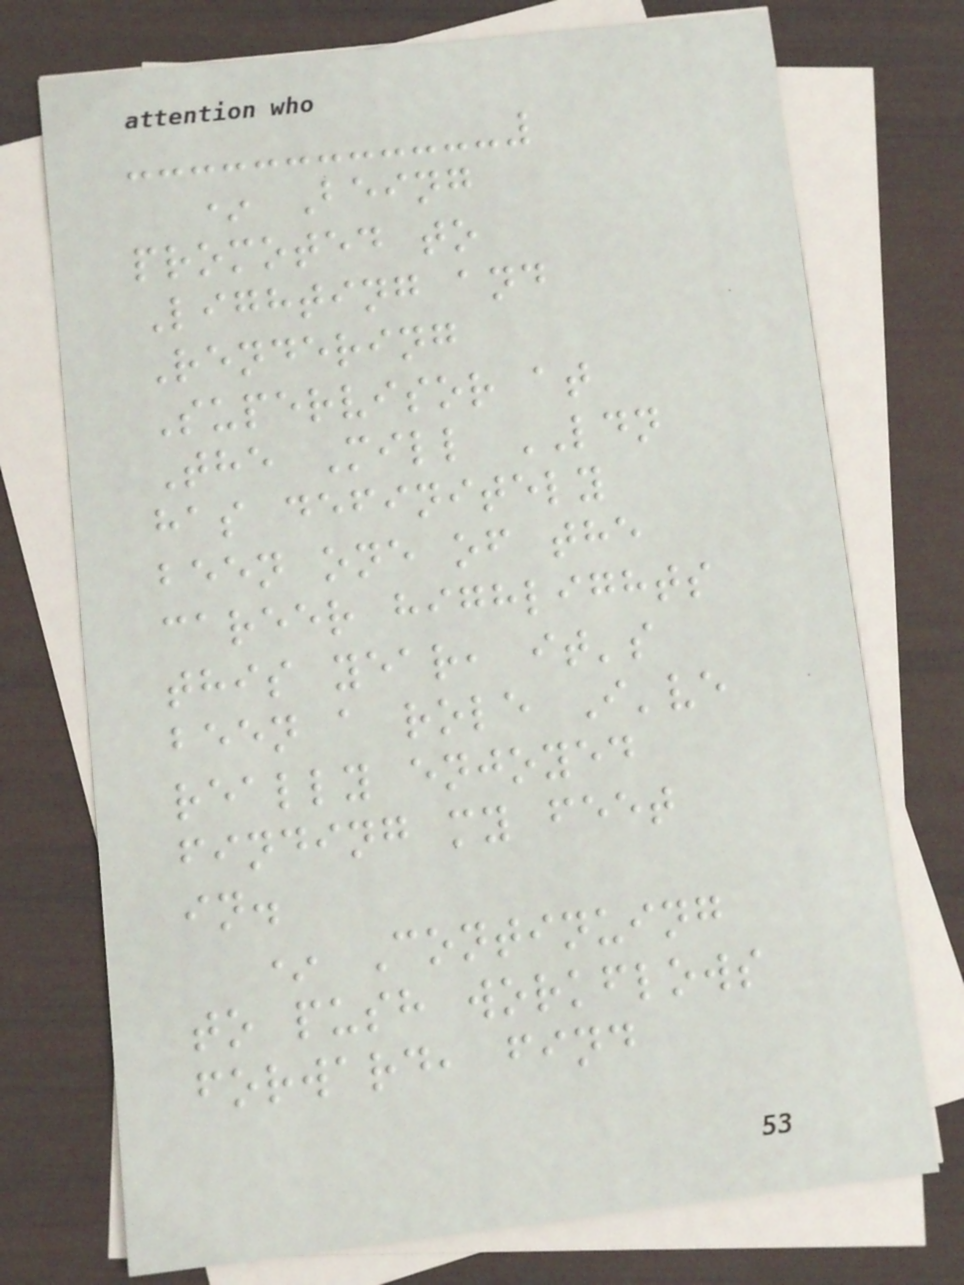* Being
promoted to
Lighting and
Rendering
Supervisor at
The Mill LDN
has definitely
been one of the
career highlights
this year, it's
been a role I've
really enjoyed
finding my feet
in.
* Continuing
to push workflows
forward, find
